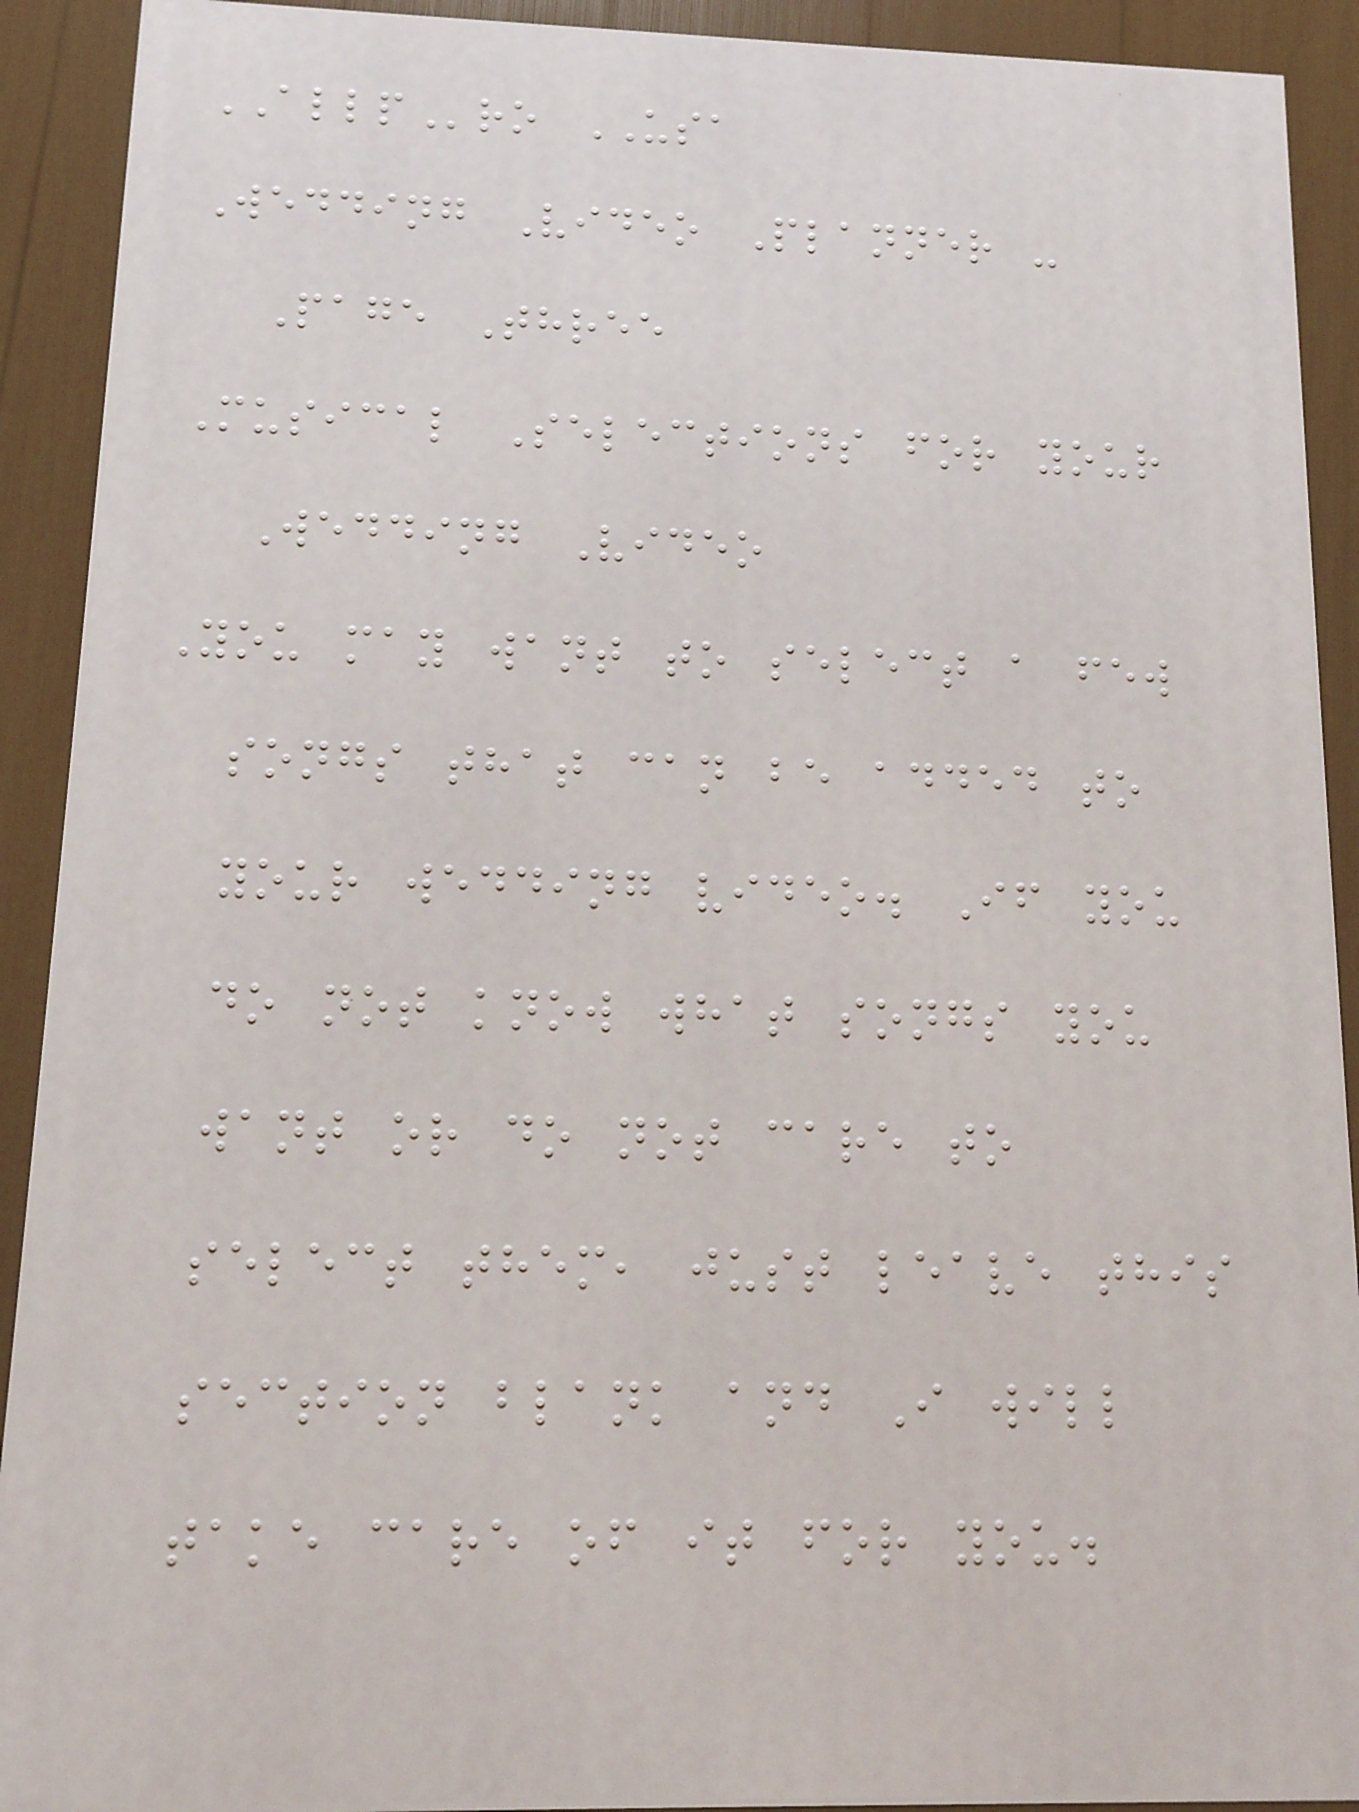ALLPro USA
Wedding Video Planner -
Page Three
Musical Selections for your
Wedding Video
You may want to select a few
songs that can be added to
your wedding video. If you
do not know what songs you
want or do not care to
select them, just leave this
section blank and I will
take care of it for you.
